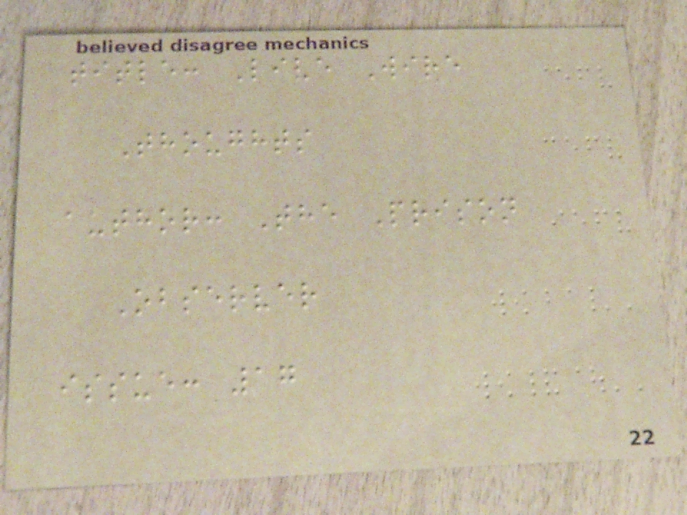title: Live Wire
Thoughts
author: The Prison
Observer
issue: 17
